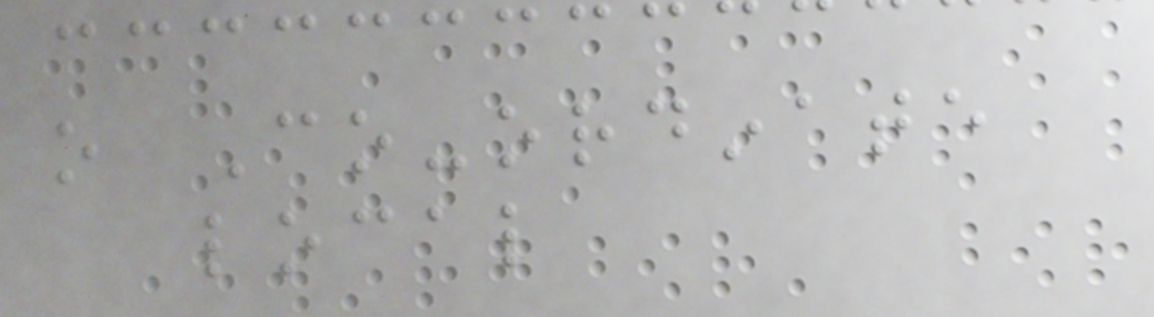o Co-ordinate
local
